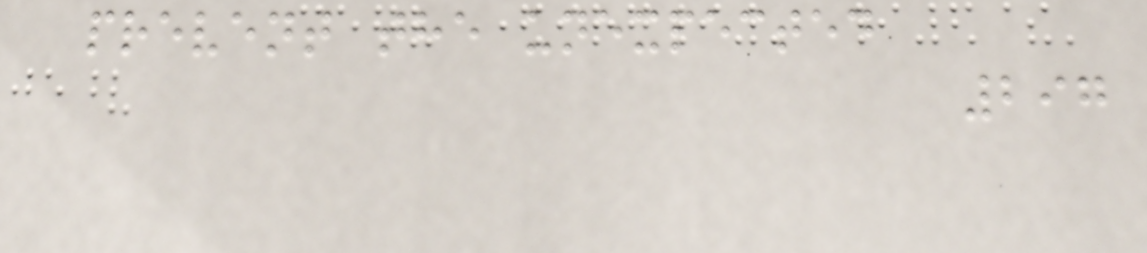prevent the unexpected
297
